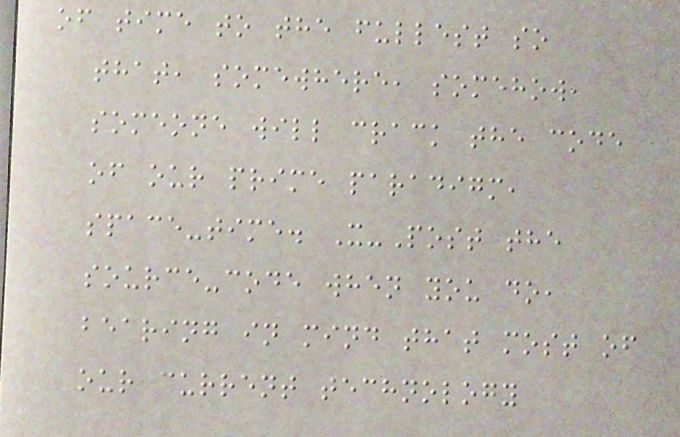of time to the fullest so
that, somewhere, somehow,
someone will crack the code
of our prime paradigm,
space-time. X-Post the
source-code when you do,
bearing in mind that most of
our current technology
